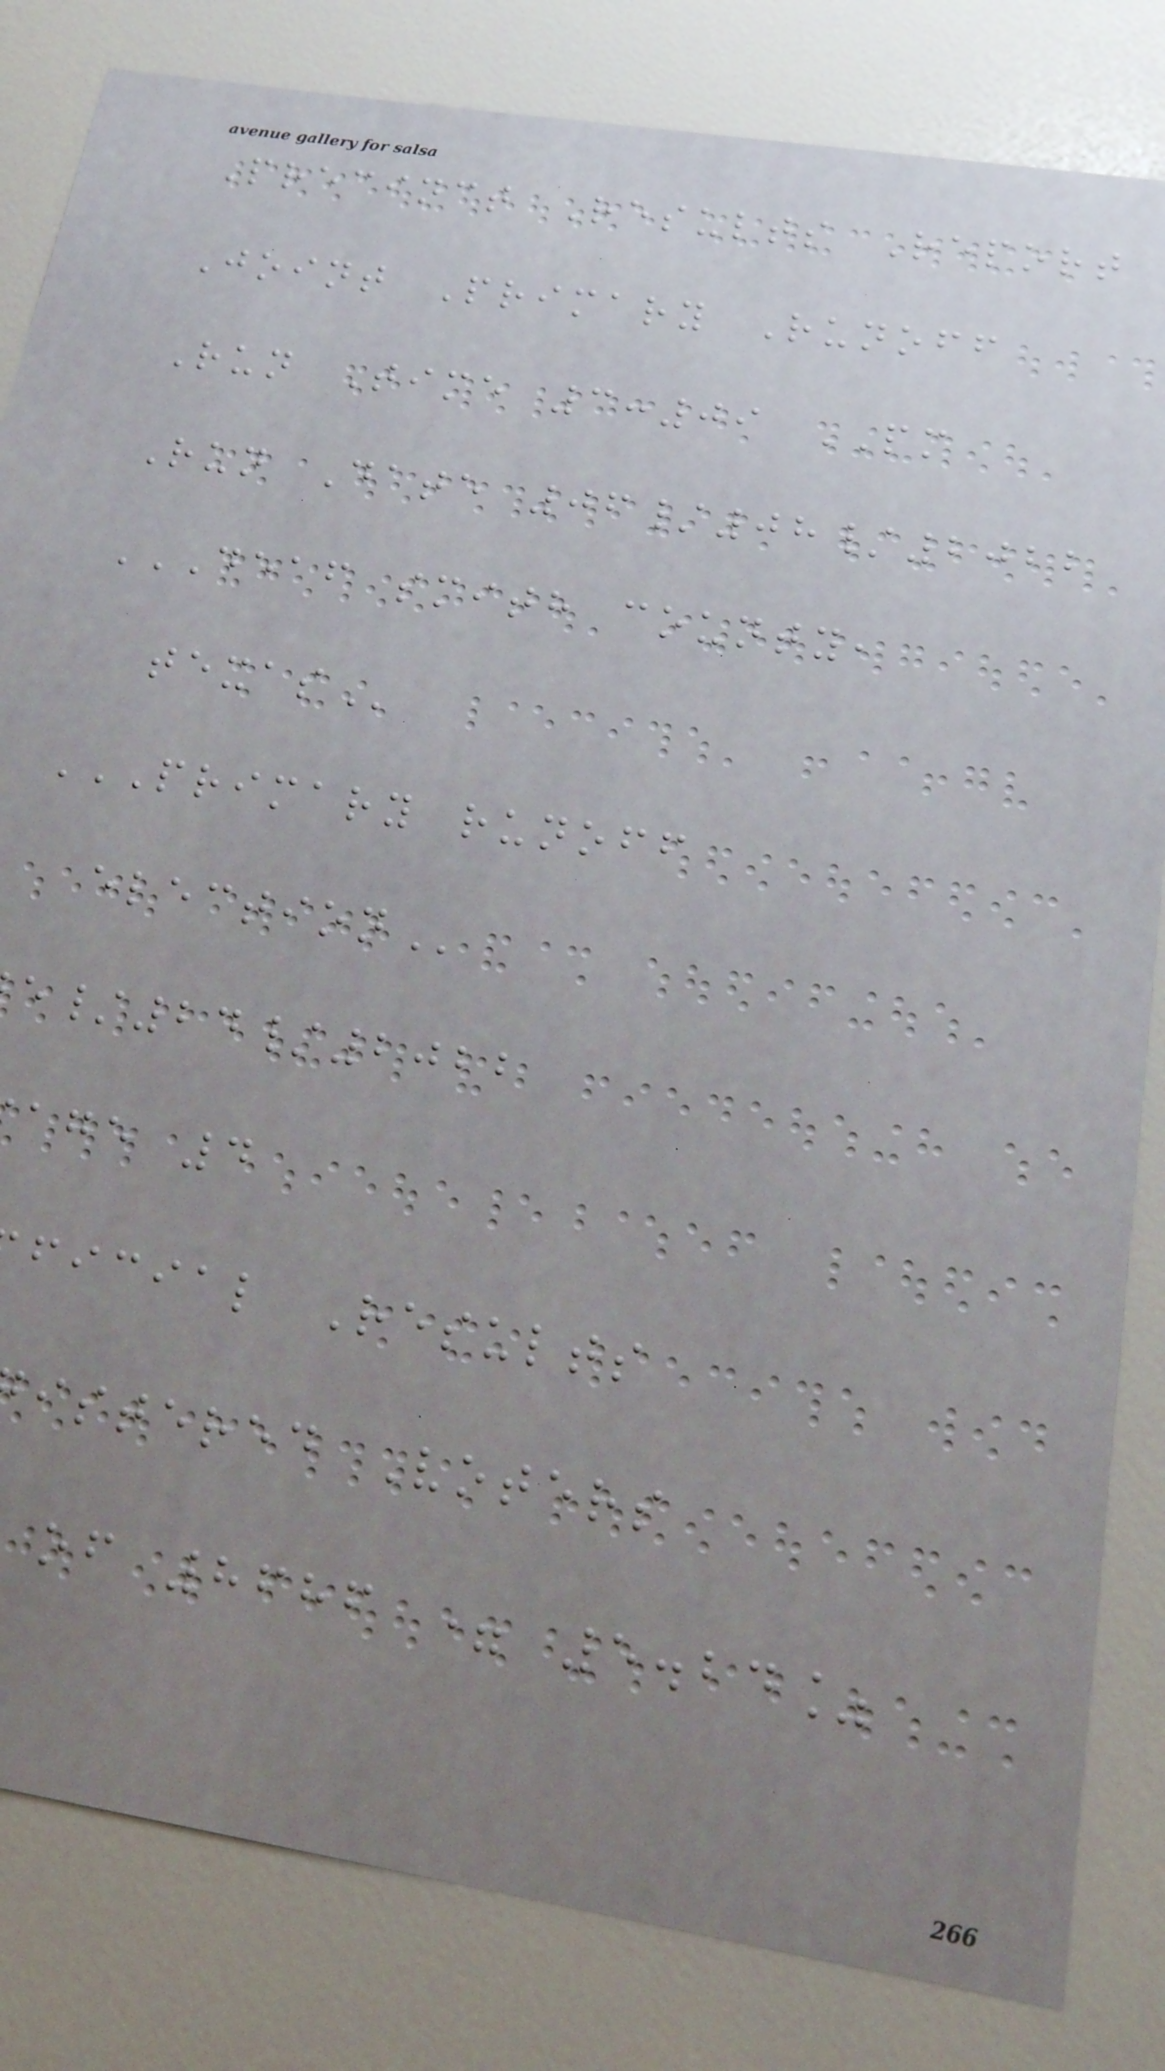Precinct Results Report
Joint Primary Runoff
Run Time 3:09 PM
Run Date 06/08/2022
DEAF SMITH COUNTY,
PRIMARY RUNOFF
/24/2022
age 4
ficial Results
istered Voters
of 8686 = 5.24%
